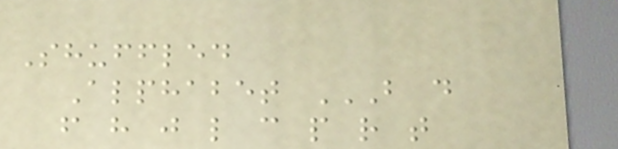Shuffled
Alphabet B D
F H J L C P R T
